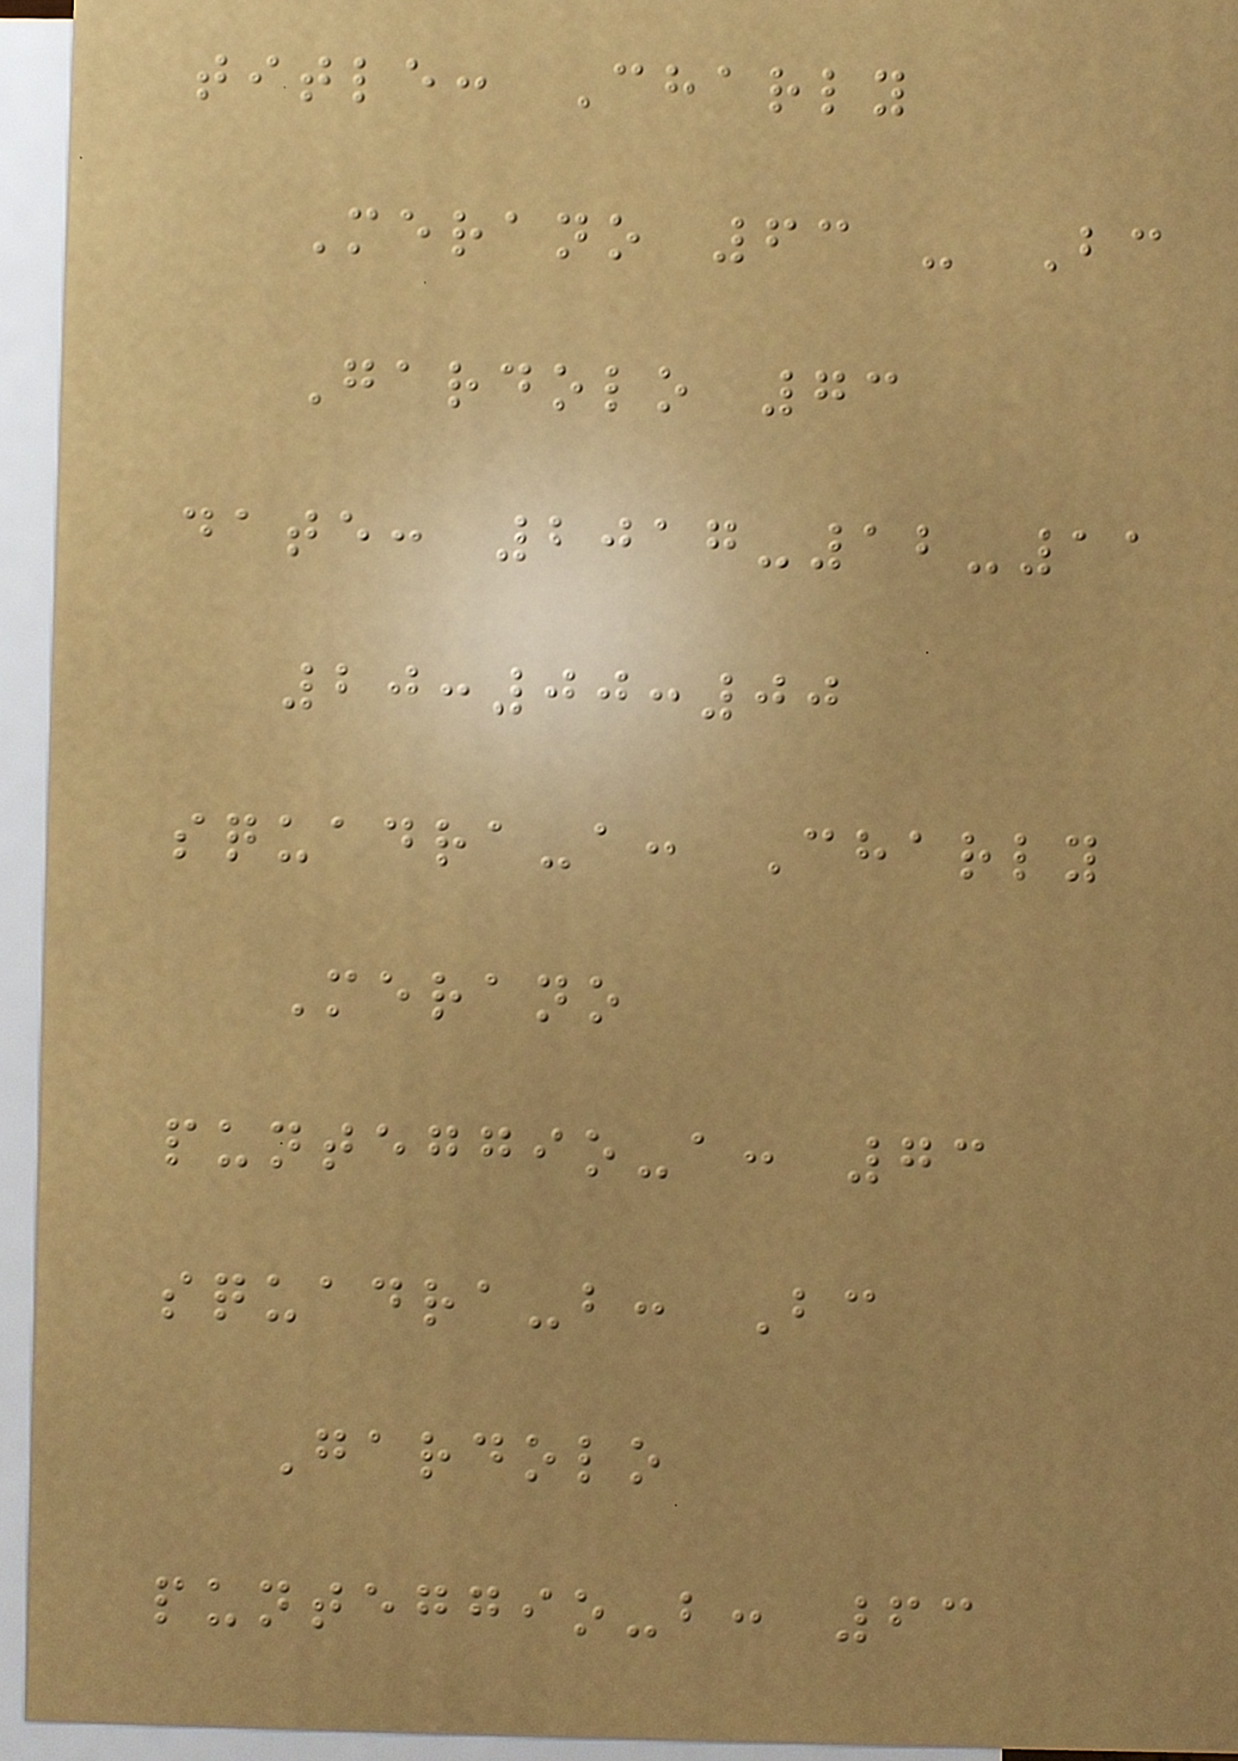title: Charly
Merano 63 - Bc
Gardolo 73
date: 2017-12-11
20:00:00
squadra-a: Charly
Merano
punteggio-a: 73
squadra-b: Bc
Gardolo
punteggio-b: 63
